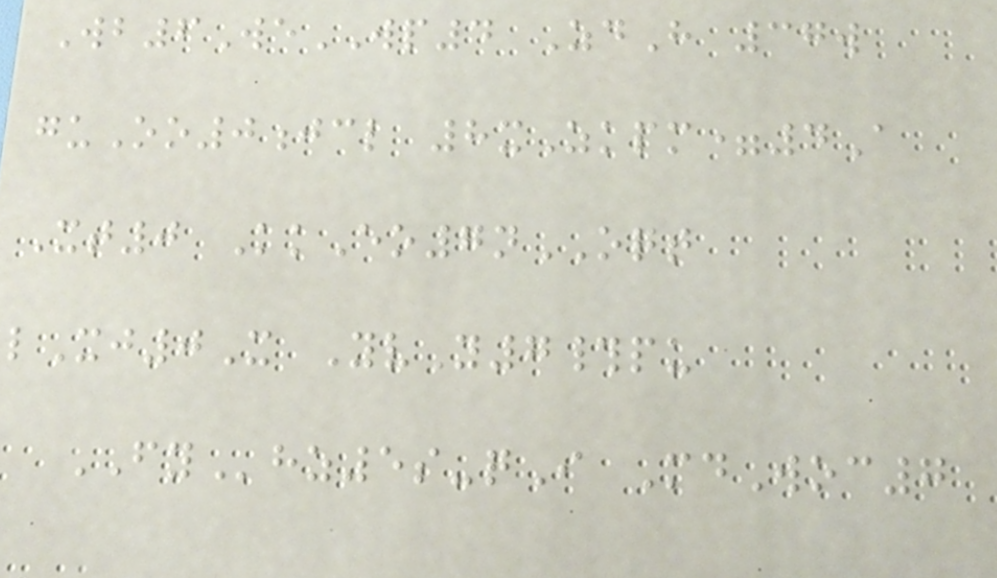Wb6WeWP4 ZdH 37w
guOo0jcl 8xZkpm=4A
Xt0 KkEo7nOQT
lXj0X YvY7#pu
FYhz5s-qI MdWoc7
